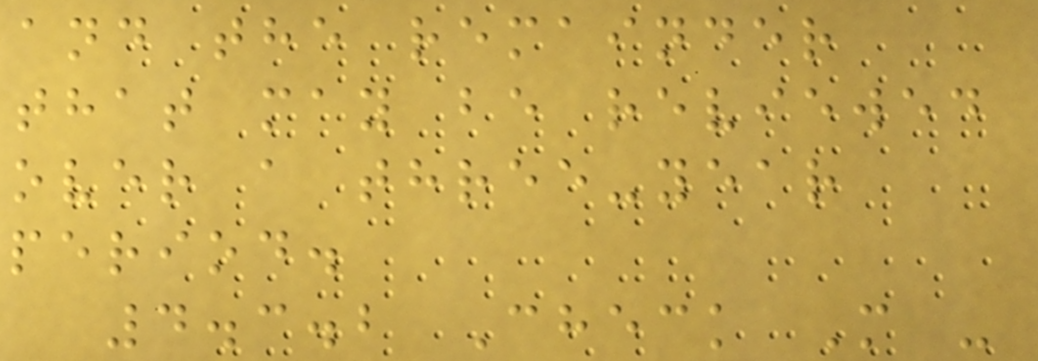and the remainder
that may be reviewed
over a three-year
period.
4.3.2 Check M -
